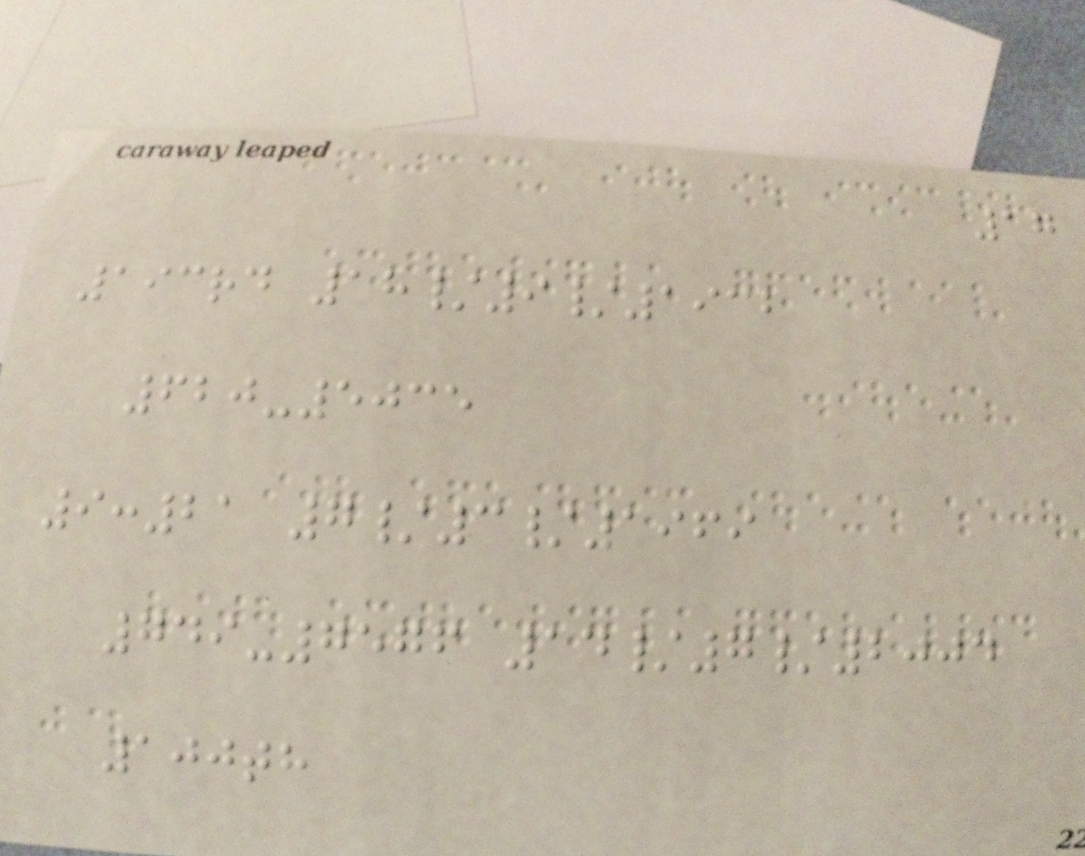17
193rd 18/9/1932
620-5035
9:21 7/3/1969
749-7576 14/7/2004
100th
